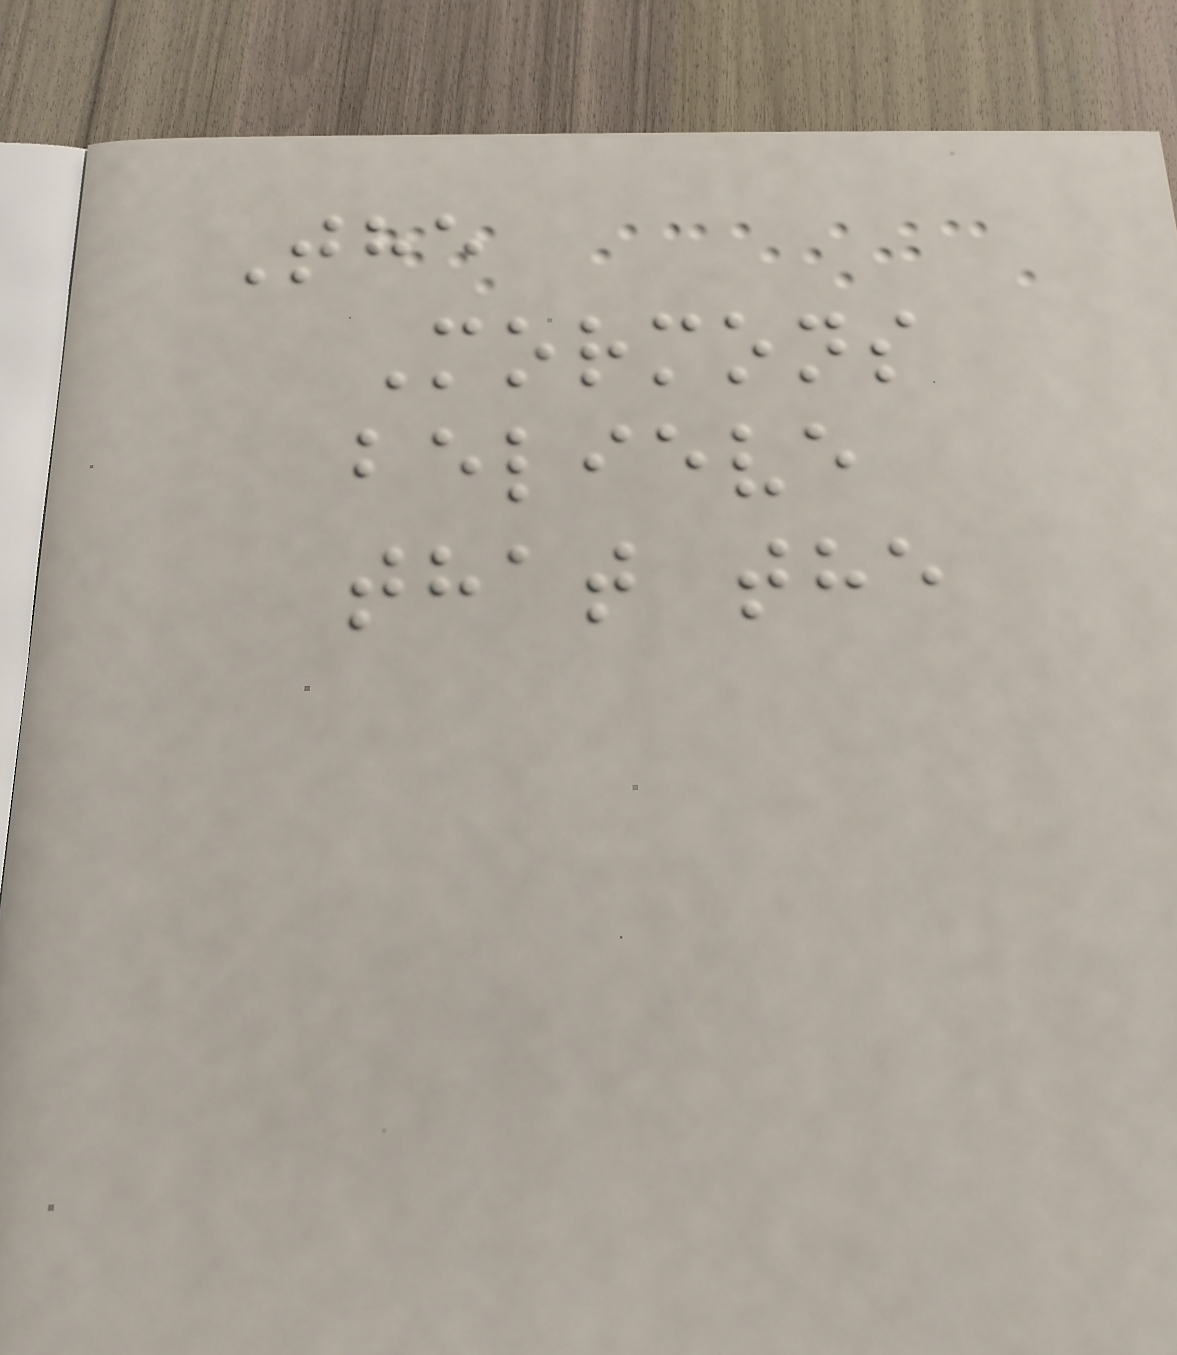The
Mormons
believe
that the
